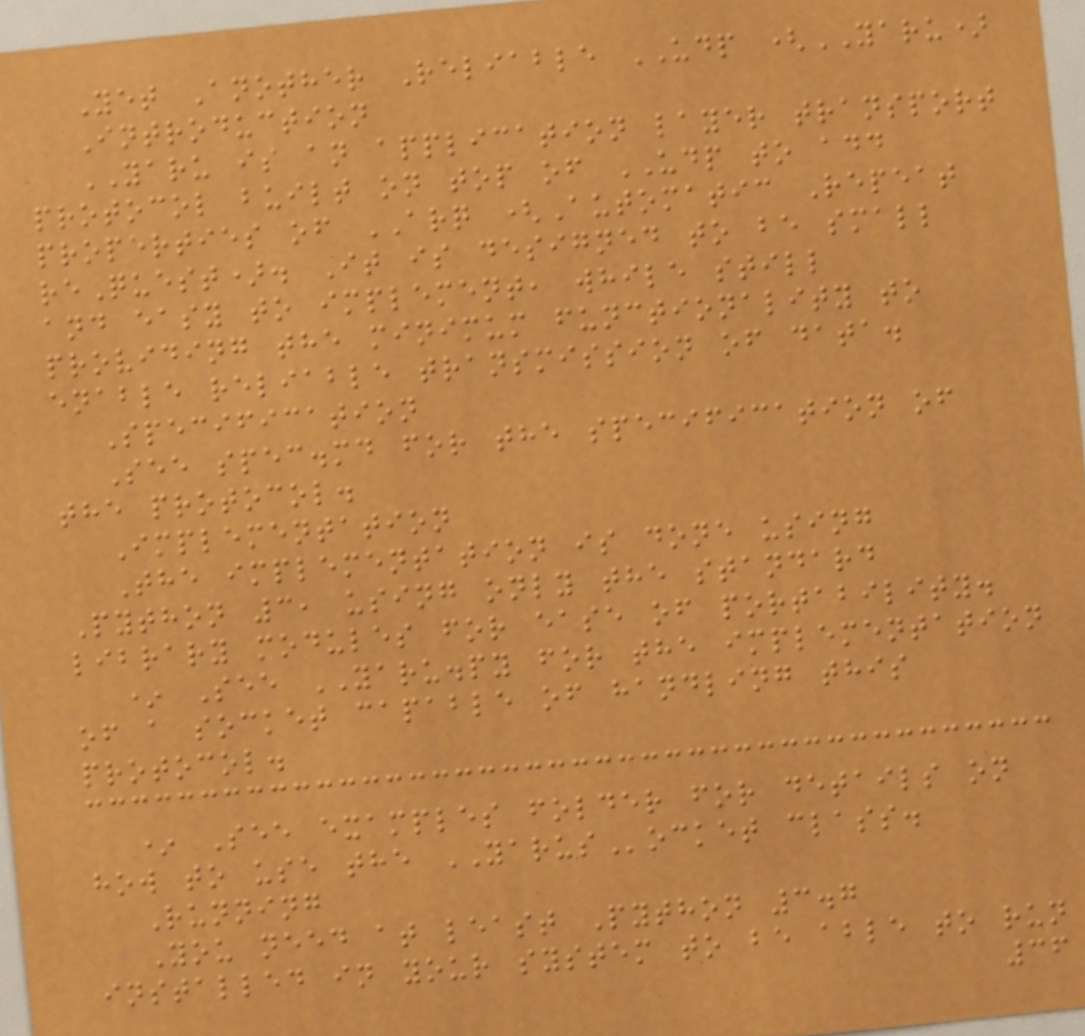Yet Another Reliable UDP (YARU)
Introduction
YARU is an application layer transport
protocol built on top of UDP to add
properties of ARQ (Automatic Repeat
reQuest). It is designed to be small
and easy to implement, while still
providing the minimum functionality to
enable reliable transmission of data.
Specification
See spec.md for the specification of
the protocol.
Implementation
The implementation is done using
Python 3, using only the standard
library modules for ease of portability.
* See YARU.py for the implementation
of a socket capable of handling this
protocol.
* See examples folder for details on
how to use the YARUSocket class.
Running
You need at least Python 3.7
installed in your system to be able to run
36
